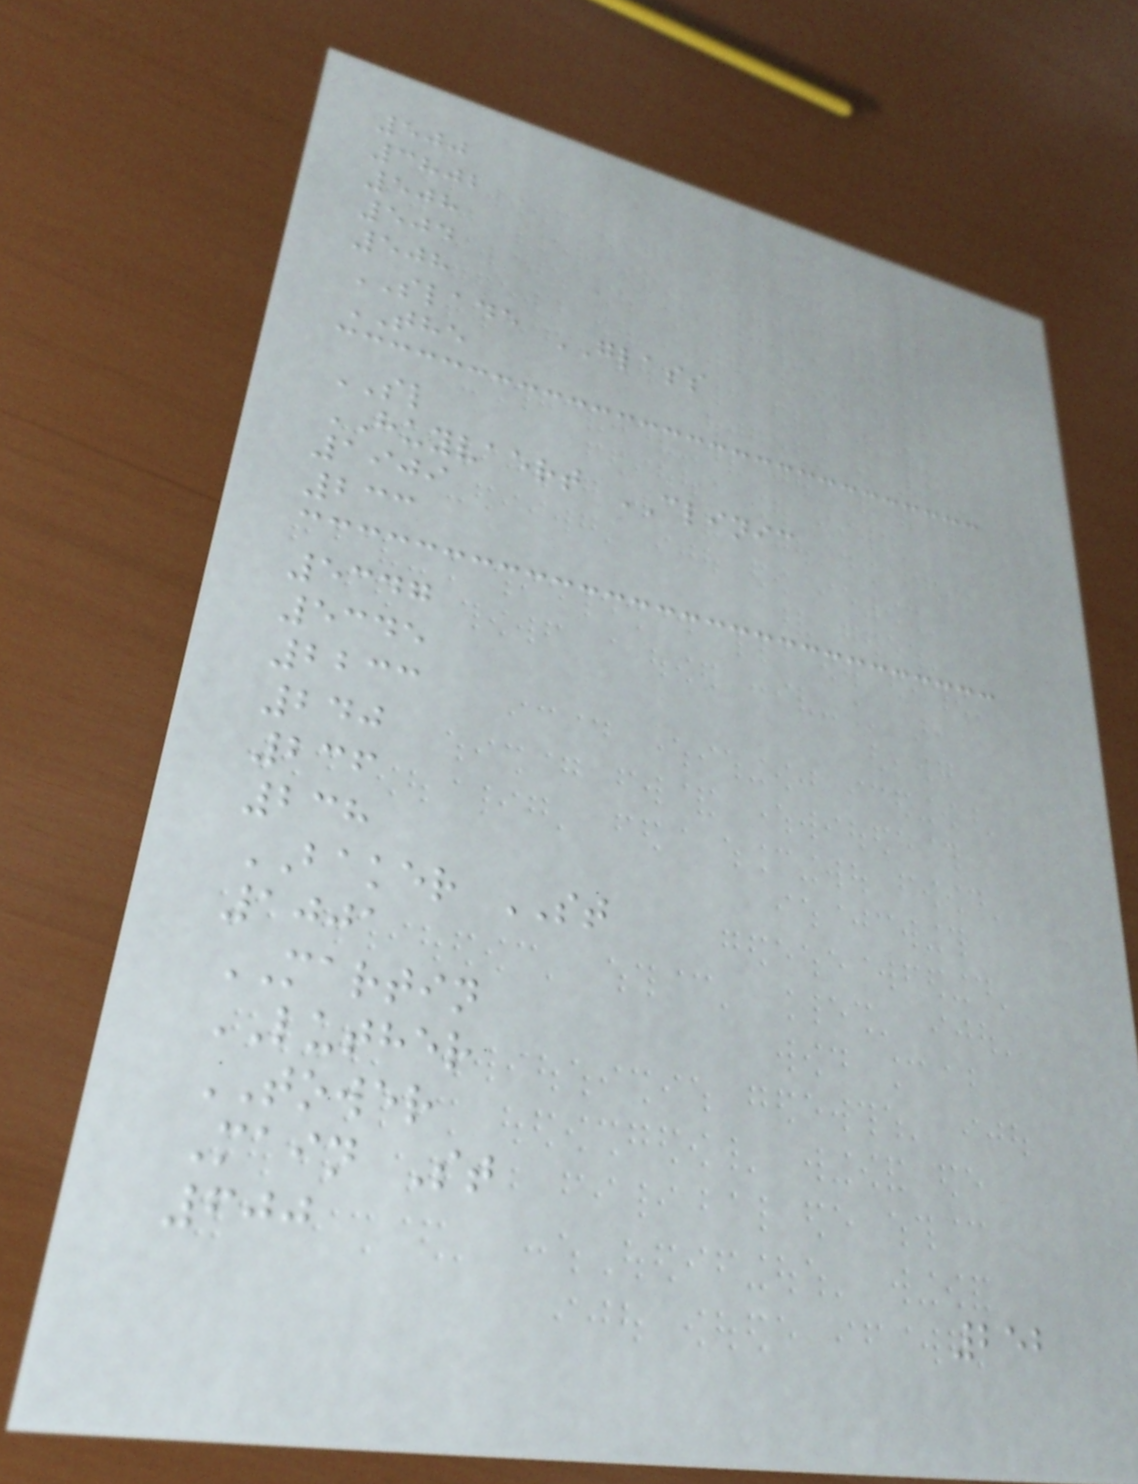500
3802
508
504
508
SLADE GLASS
THE
SL
HUYVAERT CLINIC
1909
233
5347
5345
2233
240
236
238
BAKER ST
1001
MARTIN
LUTHER
TOWER
Main St
600
252
